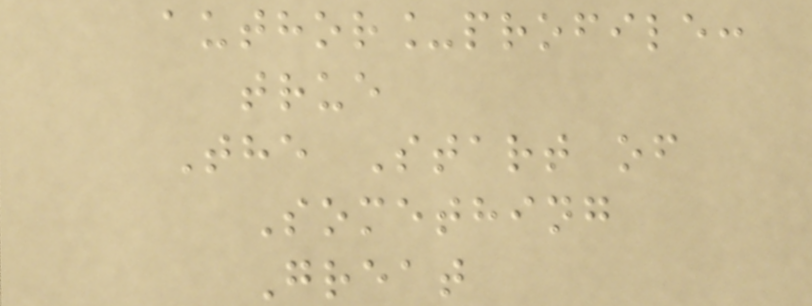author_profile:
true
The Start of
Something
Great
